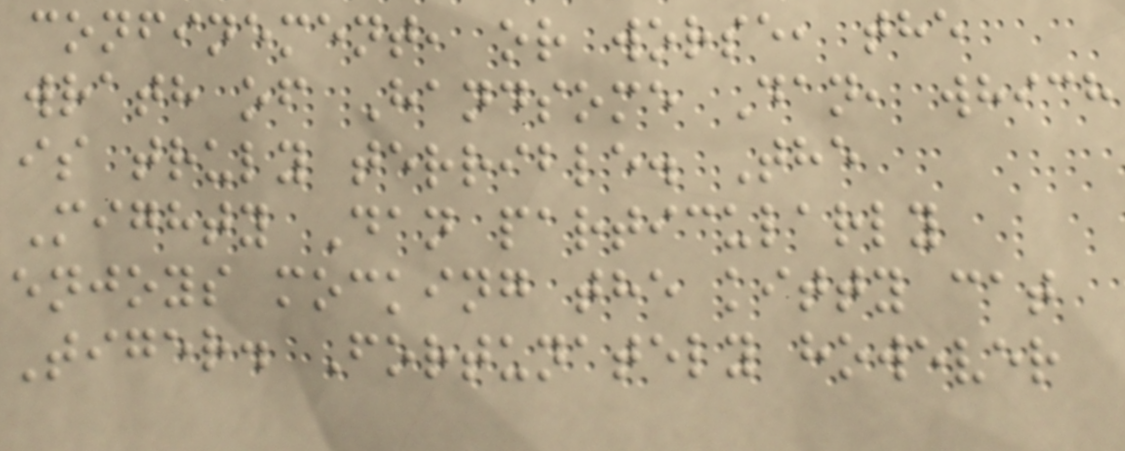confinement, or worse, the
wrath of Handsome Dan, which
is truly terrible. The
Mighty Dan particularly
enjoys mocking the kitty cat
Tiger. Fortunately however
